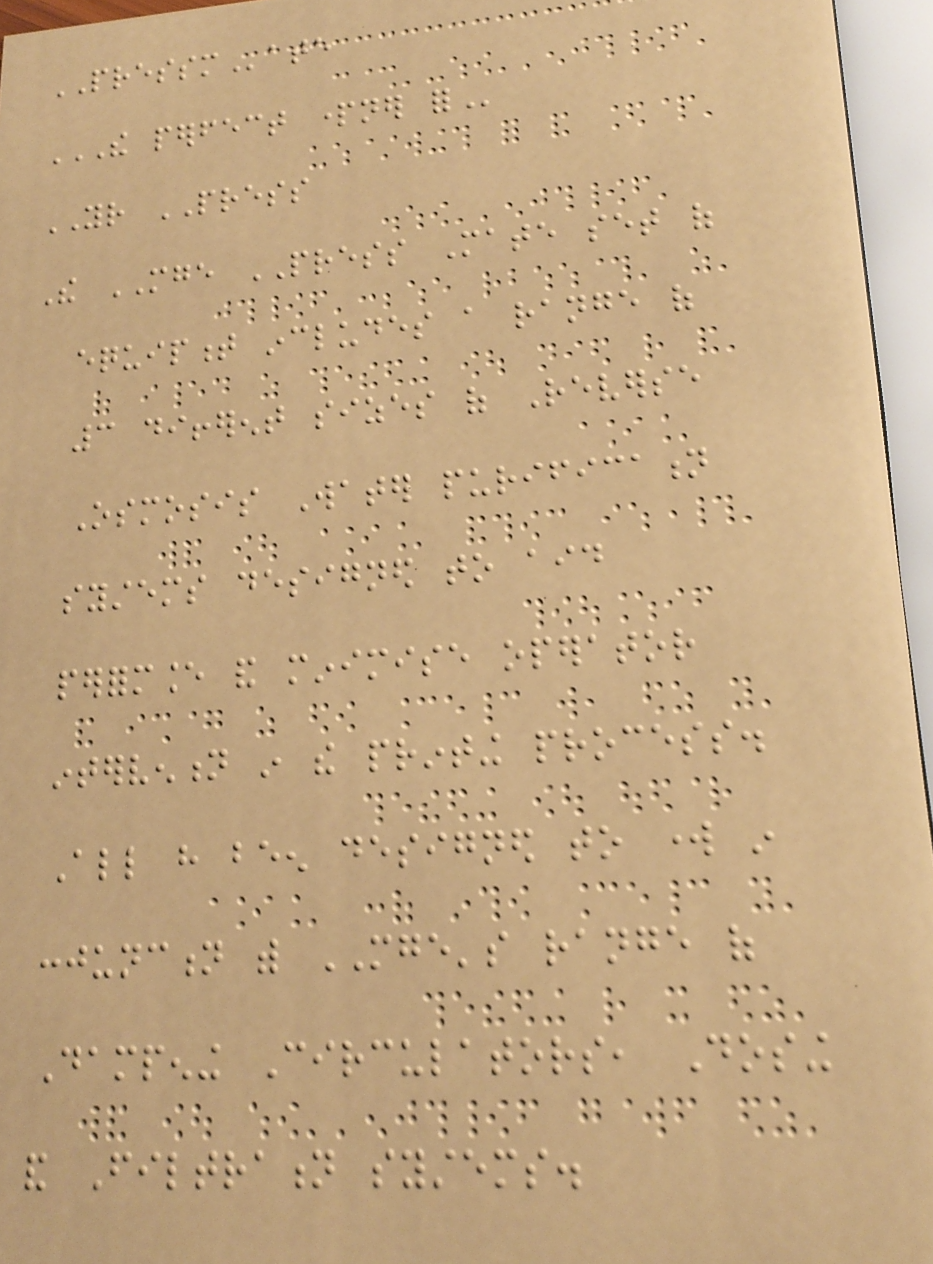PRESSMate
THE PERFECT PARTNER FOR
YOUR PRESS
The MGE PRESS Mate set of
equipment includes a range of
3 different sizes of Reverse
Osmosis Water purification
systems designed to aid
performance and minimise operator
intervention in the printing process.
All have been designed to work in
conjunction with MGE's range of
Dampening Circulators, Dosing
and Filtration systems.
